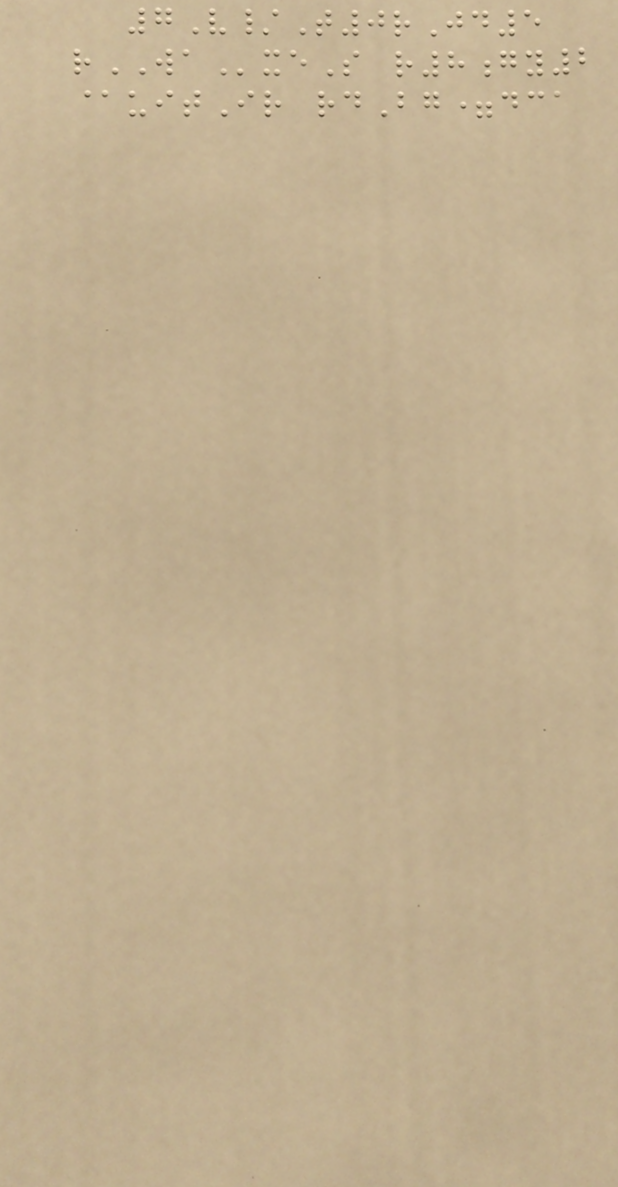7V/T0rJd5
rWAxeS r8gy2
@uitIr rdBg=dca
